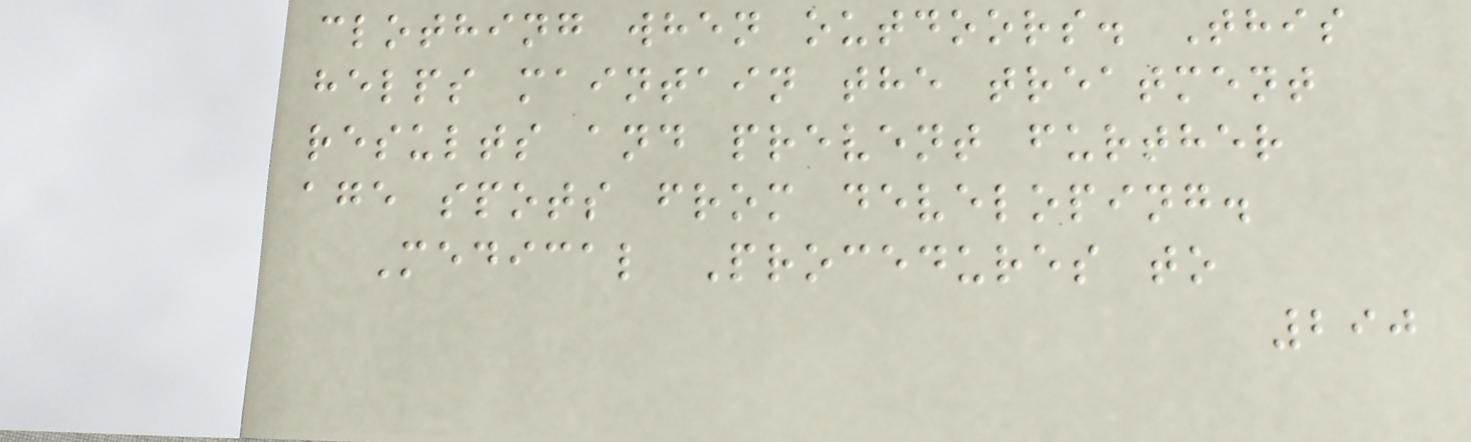clothing when outdoors. This
helps maintain the treatment
results and prevent further
age spots from developing.
Medical Procedures to
290
